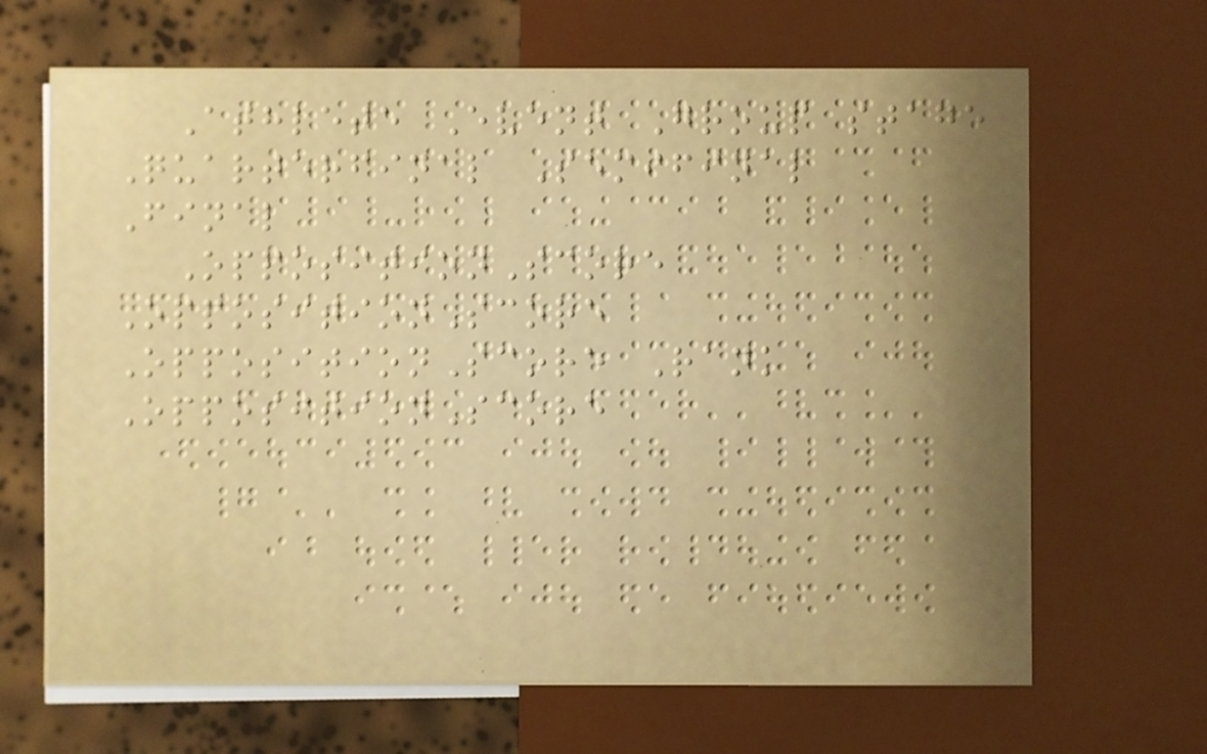Athlete Event Group stage
Quarterfinal Semifinal
Final
OppositionScore
OppositionScore
OppositionScore Rank
OppositionScore
